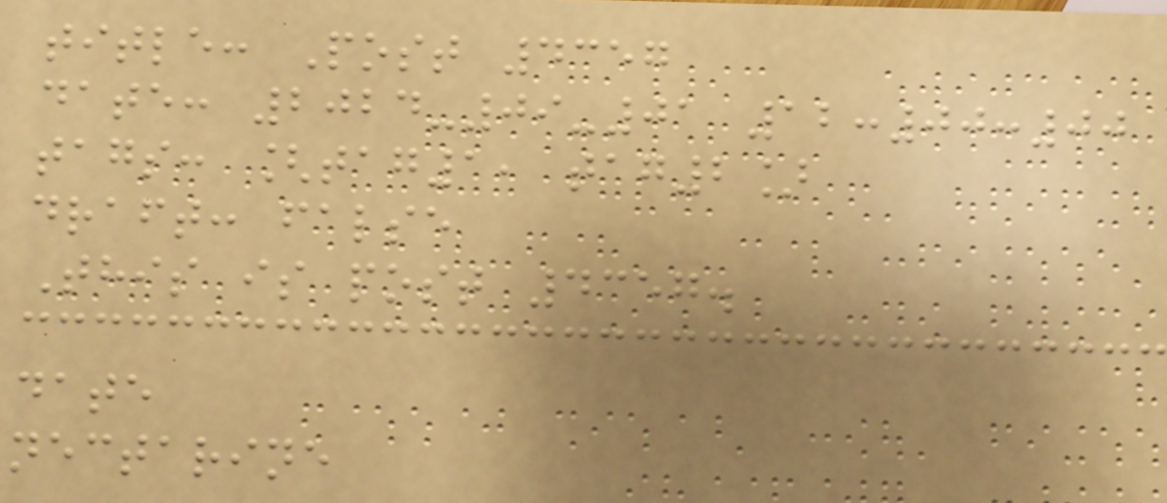title: Post 4357
date: 2024-09-01 12:00:00
tags: [tag1, tag2]
draft: false
This is post 4357.
date
nectarine
